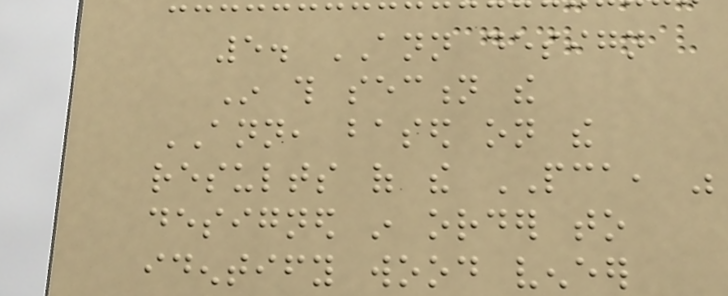5. ANN design
In this section the
ANN, based on the
results of the PCA, was
designed in order to
identify wood veneer
